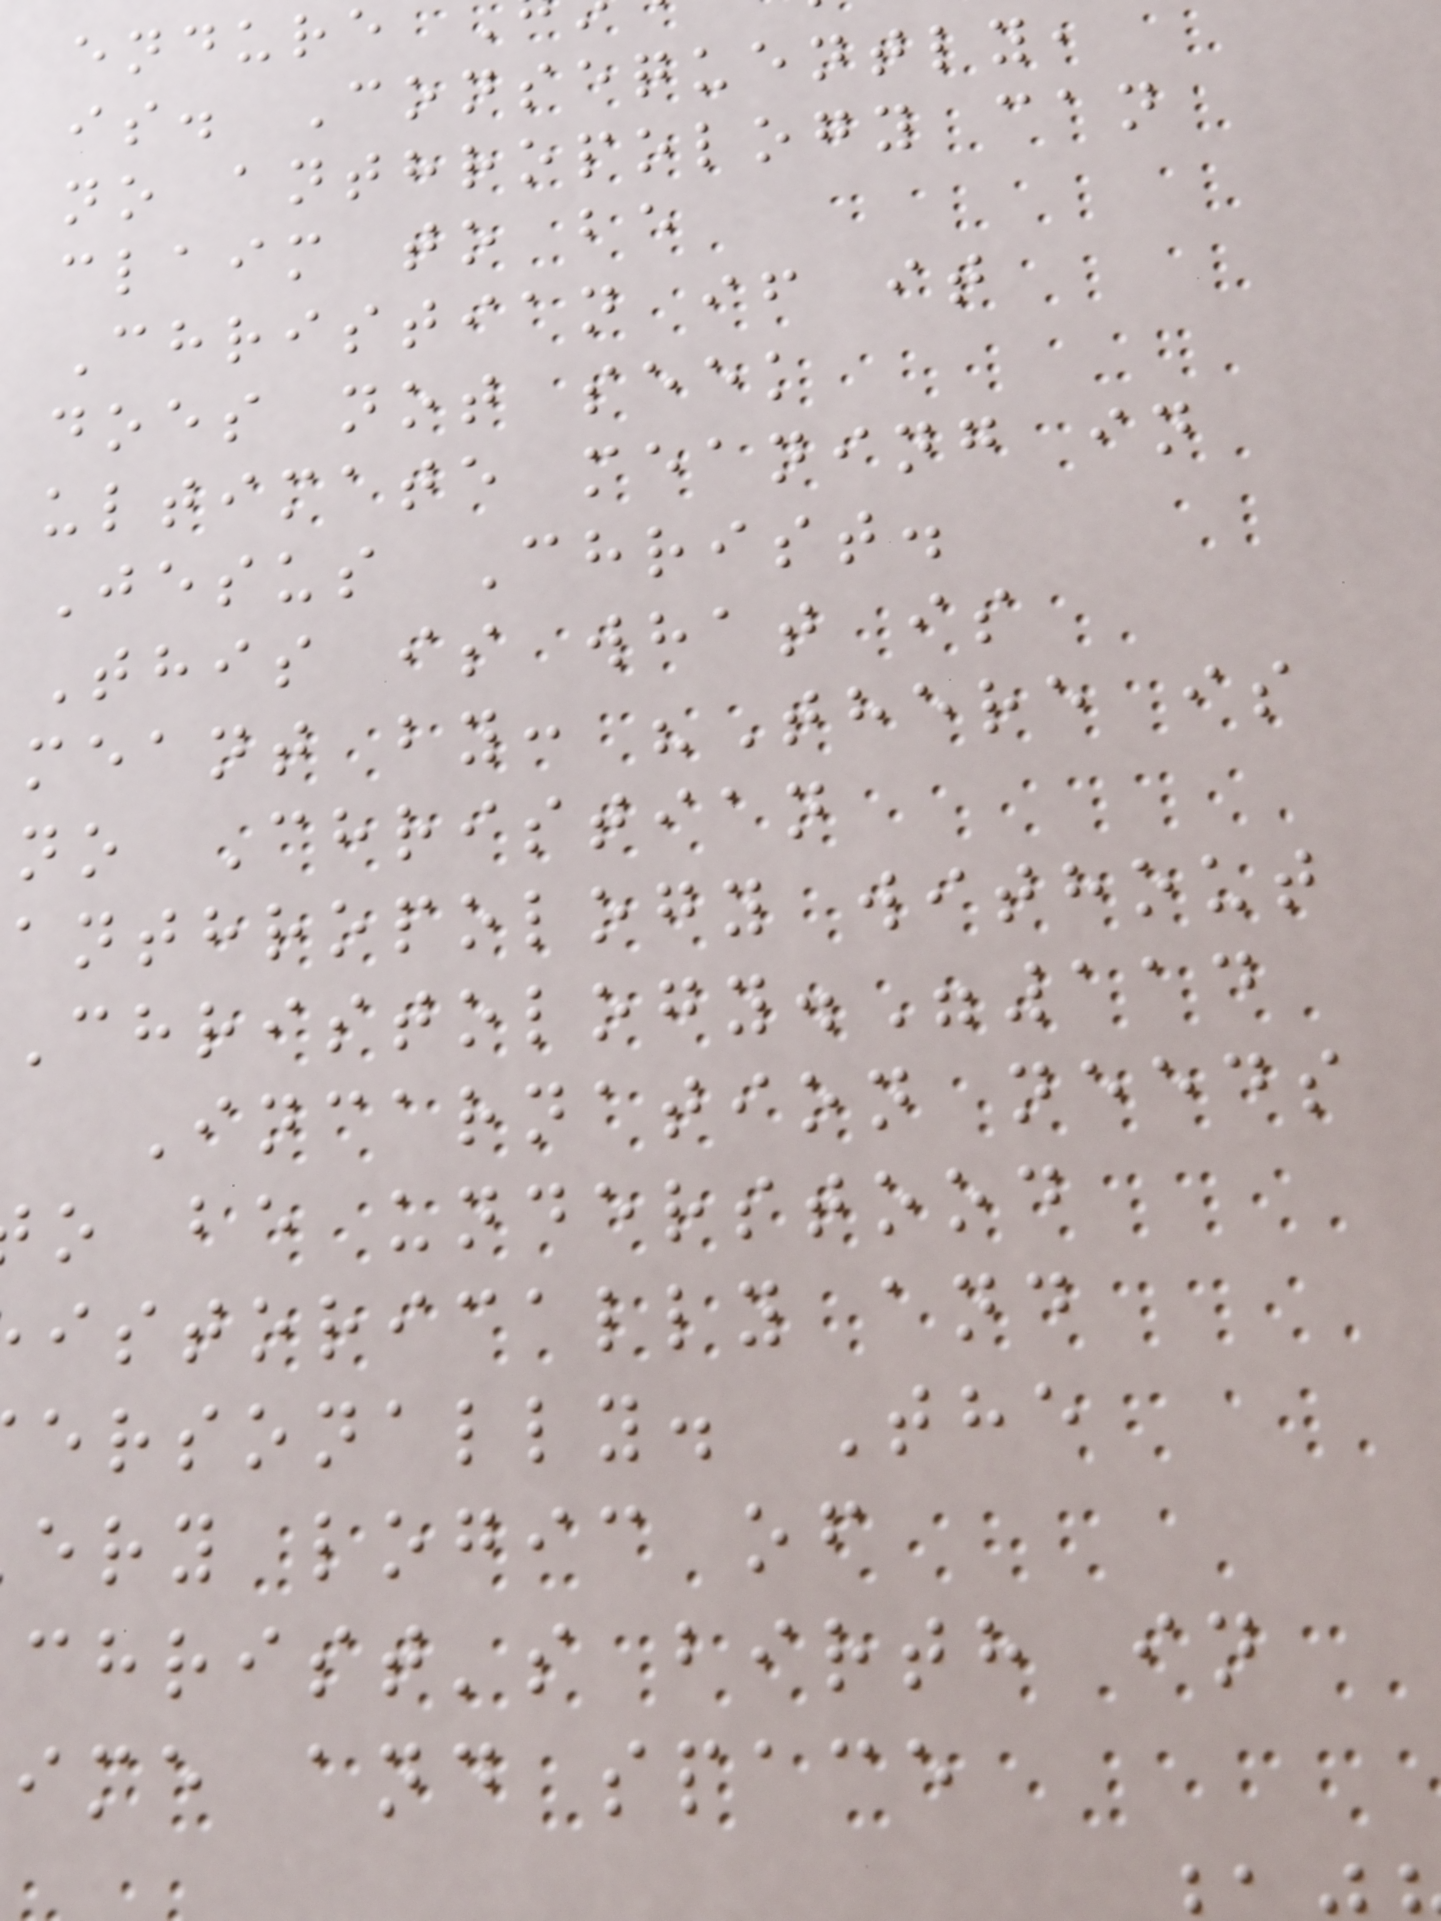endure
is. Consequently,
no anthropology can
claim to be
Christian if it
does not seek
ultimate meaning in
Jesus Christ.
This is what is
meant by: "There is
no Christian
anthropology without
Christology."114
Incarnation needs
o be understood
istorically and
ersonally. The
ery logic of
christ's birth in
ime and space
